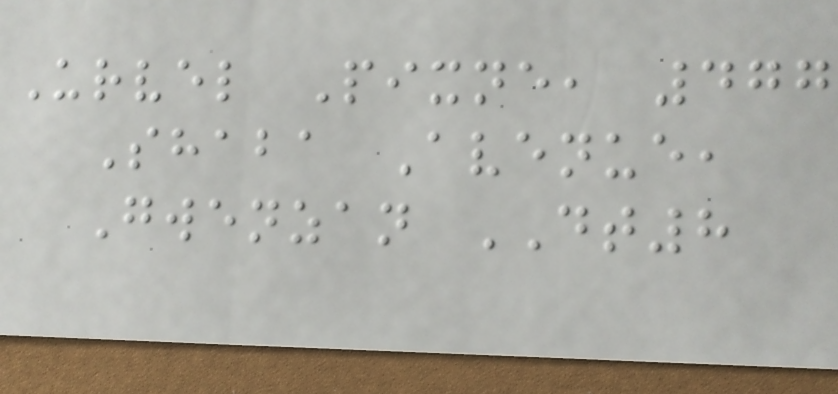Urvel Pixne, 477
Shaba Avenue,
Gwenzan DT8
